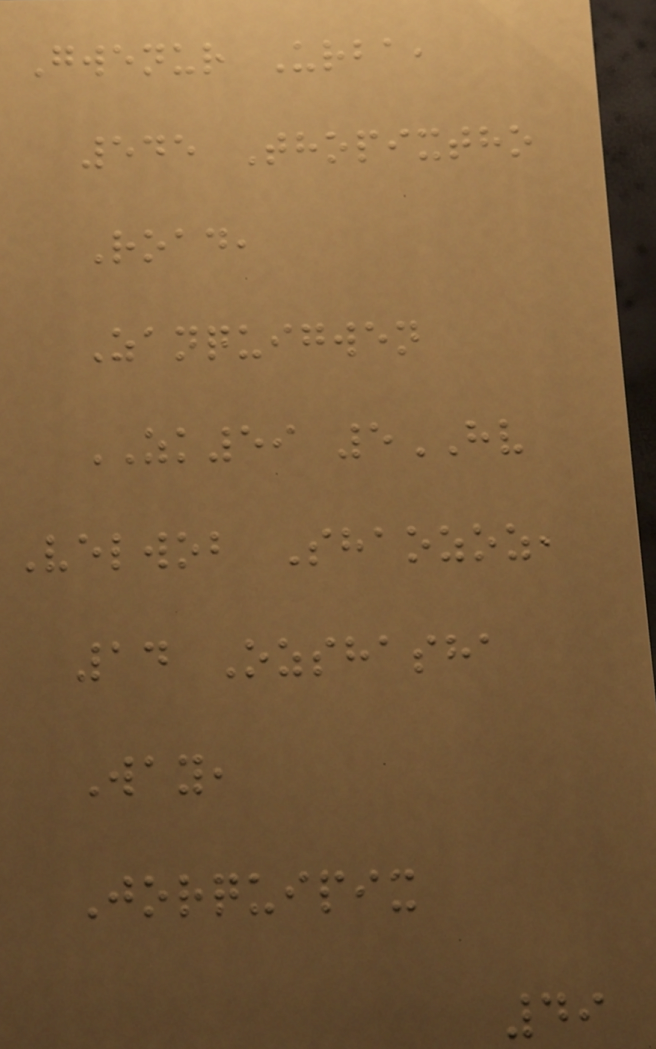Gwenur Urba,
545 Thopixtho
Road,
Zanquigwen
ZK59 5HV
Velwob Shaozoz,
14 Ozshasha
Way,
Jorquipix
49
